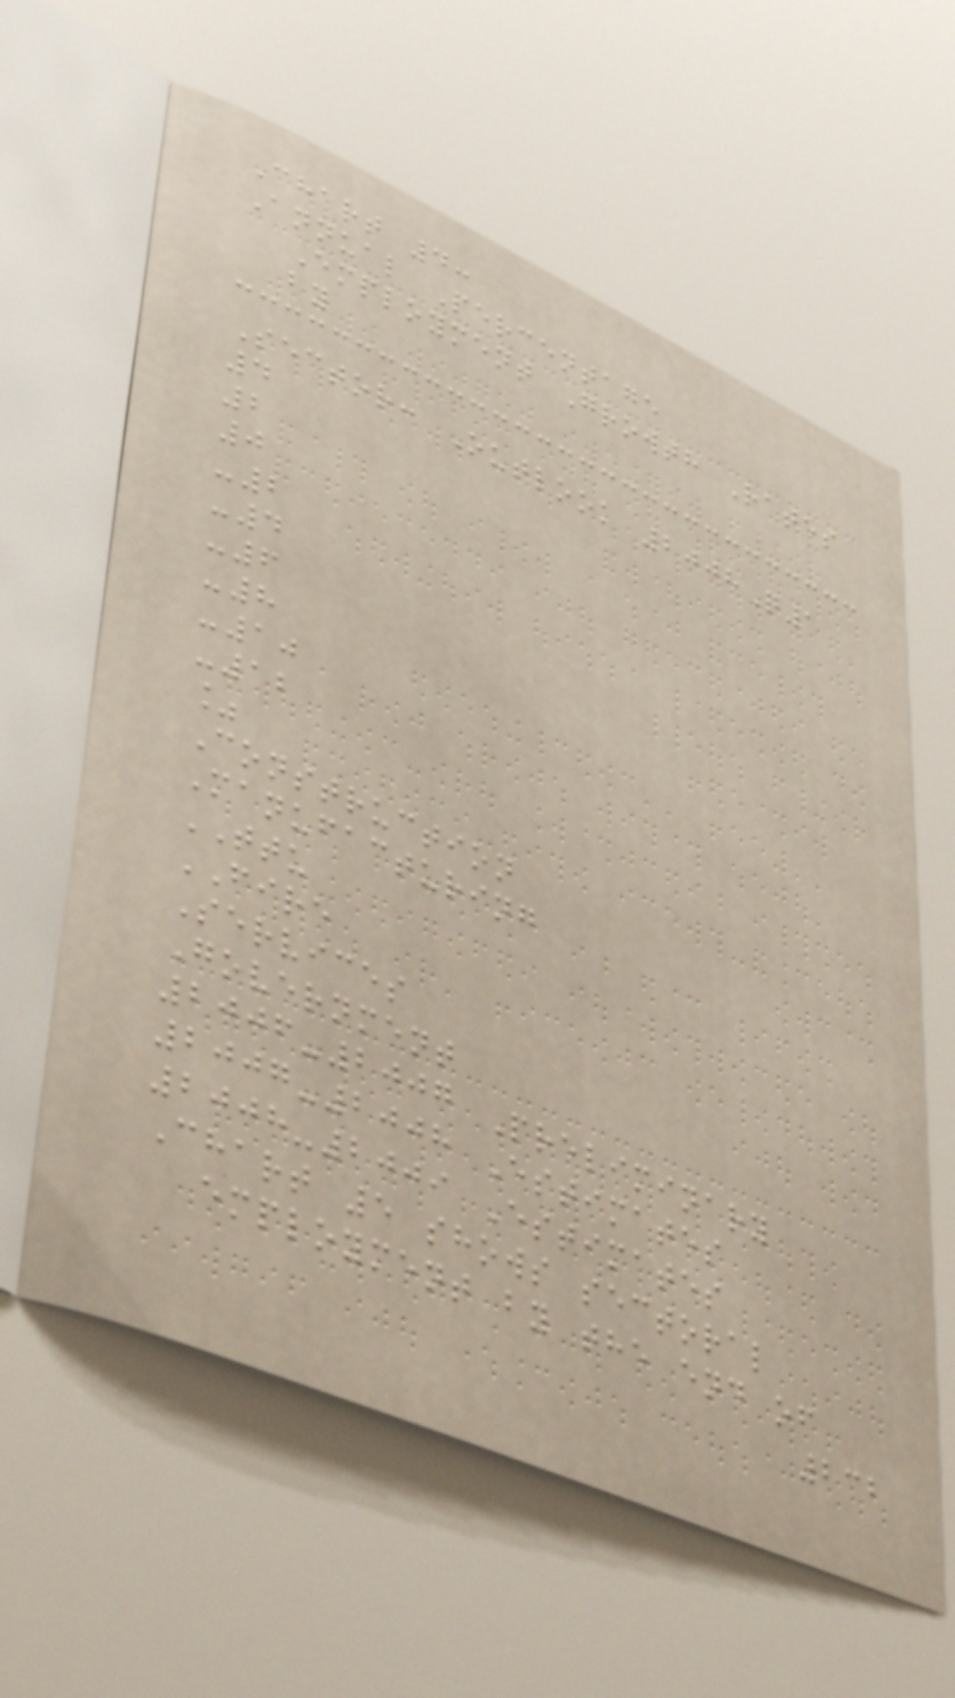Chart 4:
Annual Percentage
Employment Growth Rates
by
Sector: Outlook 2008Q1
4
2
0
-2
-4
-6
-8
-10
-12
%
Construction
Manufacturing
TTU
FIRE
Services
Government
2006-2007 Preliminary
2007-2008 Estimates
2008-2009 Estimates
Chart 5 shows sectoral
employment by the end of
232
